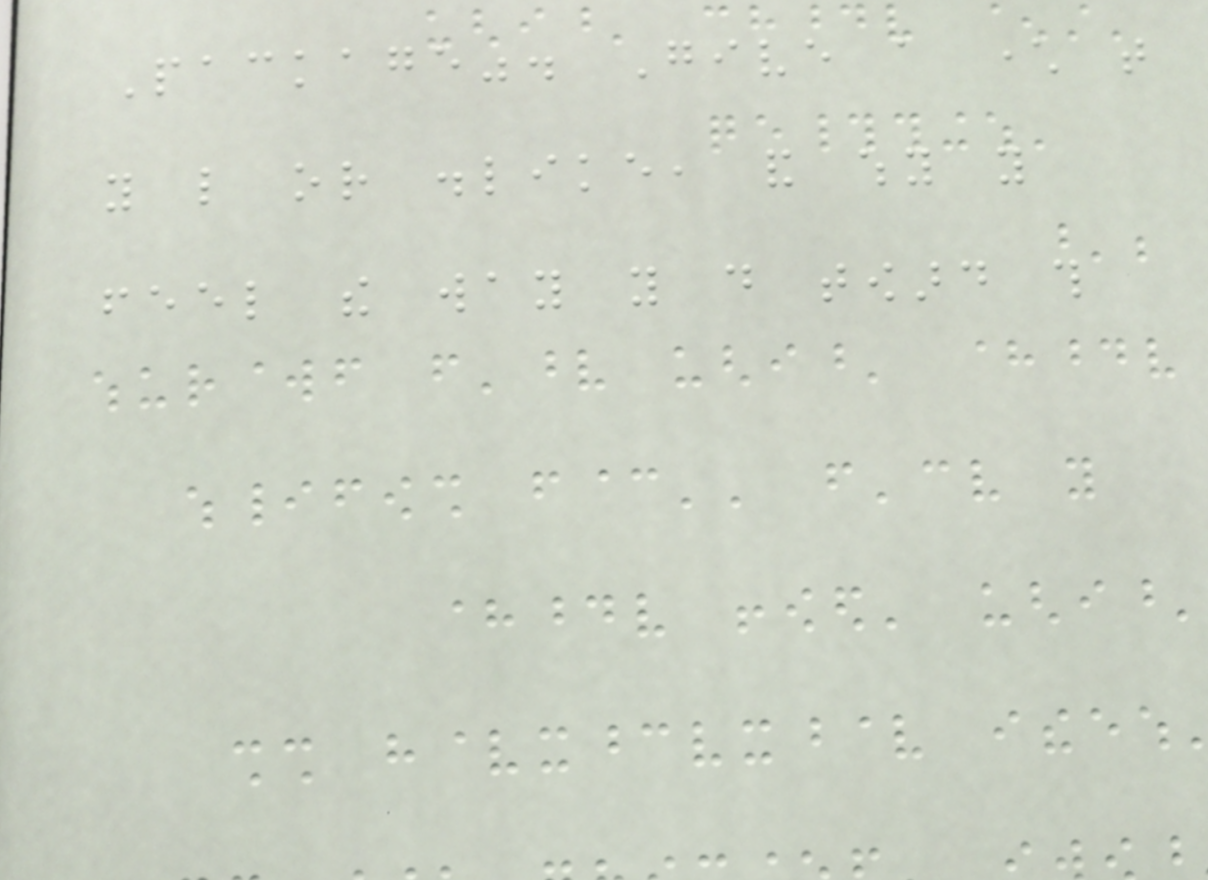Package". Give a character that
you like or dislike, and why you
feel the way you do toward this
